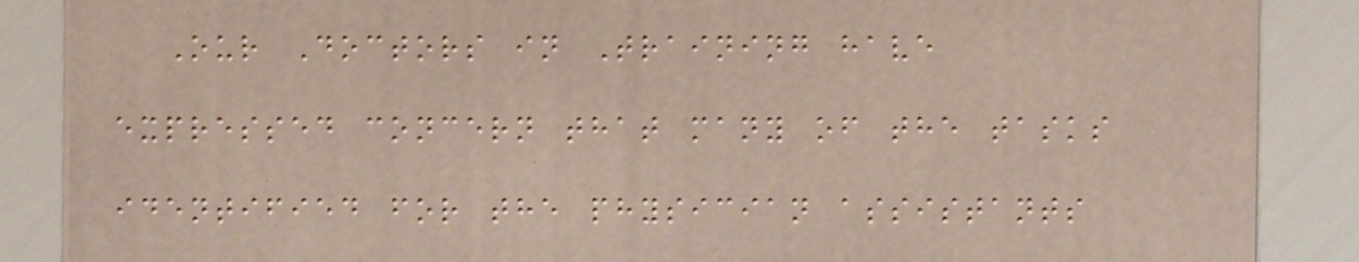Our Doctors in Training have
expressed concern that many of the tasks
identified for the physician assistants
